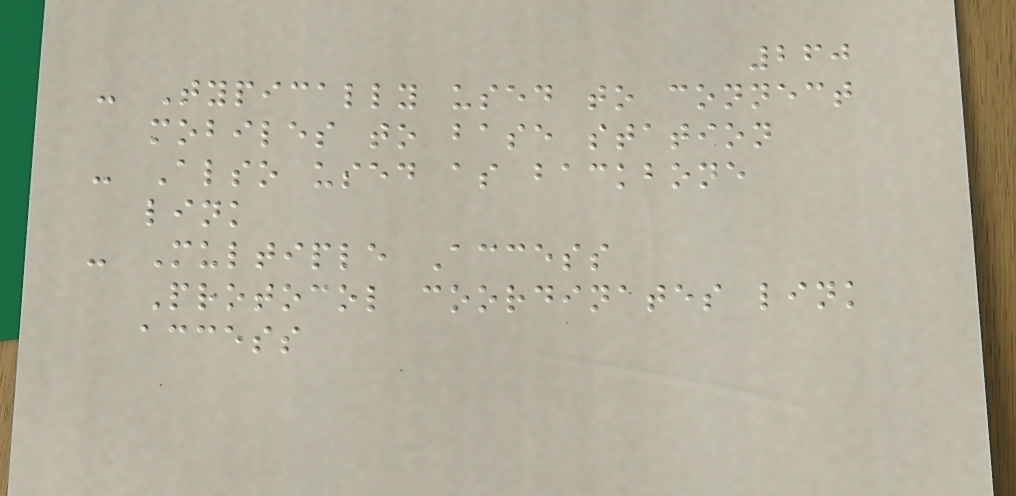260
- Typically used to connect
mobiles to base station
- Also used as backbone
link
- Multiple Access
Protocol coordinates link
access
